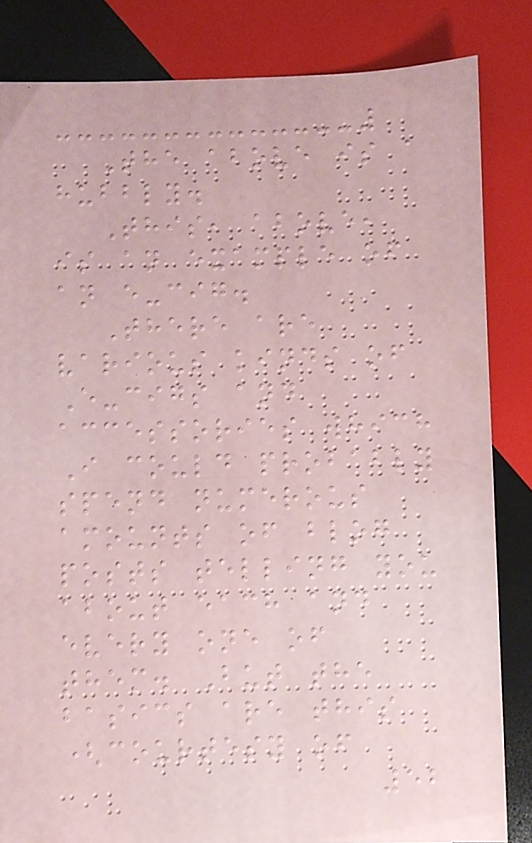The above is a
hubbly.
This, above,
is an example of
an e-cig.
There are
various kinds of
E-cigs and
accessories which
I could probably
spend numerous
amounts of blog
posts telling you
about each and
every one of
them. But the
basics are this
(courtesy of
52
